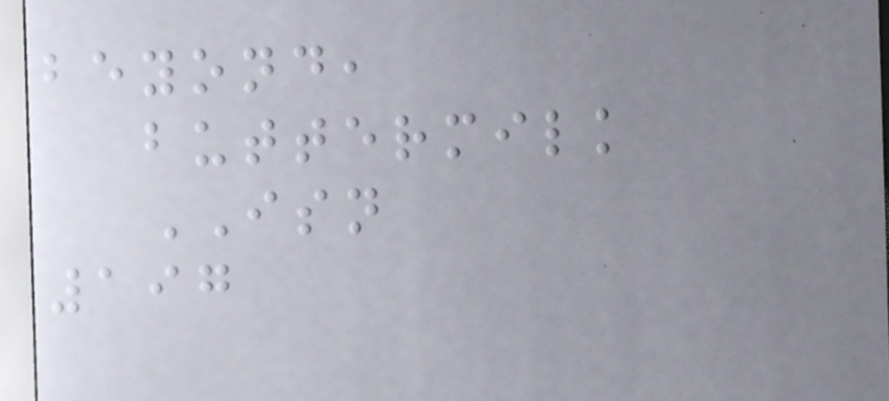beyond,
buttermilk
ISN
197
